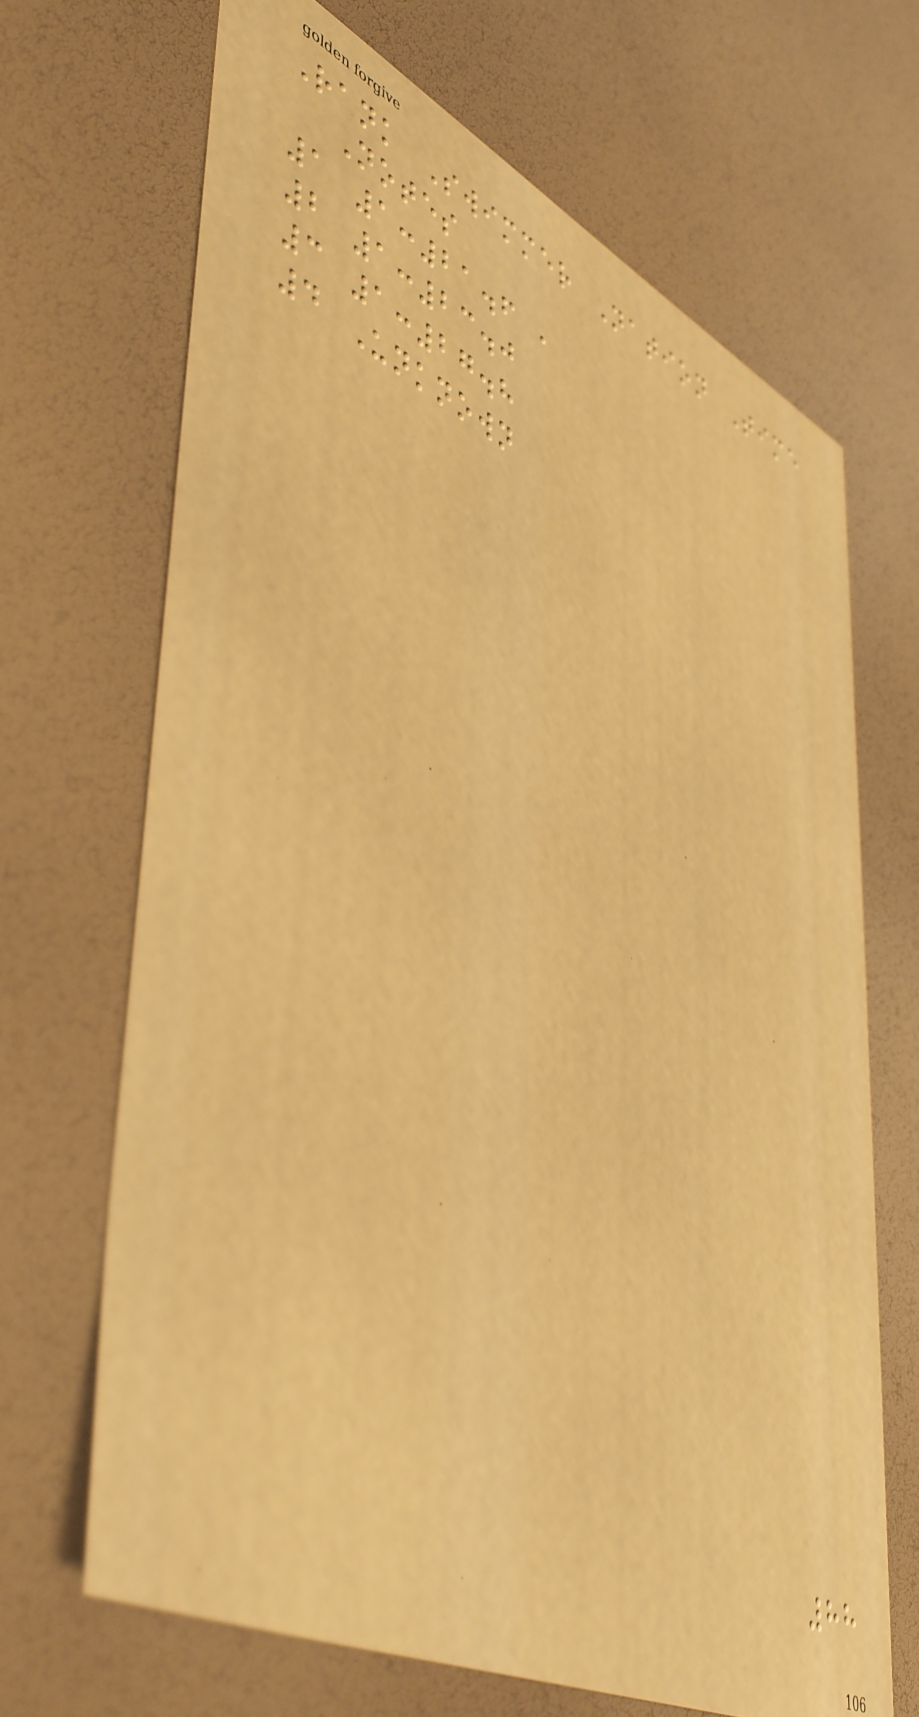Rank Swimmer Nation Time
Notes
1 1:21.6 ,
2 1:23.0
3 1:27.8
4 Unknown
88
